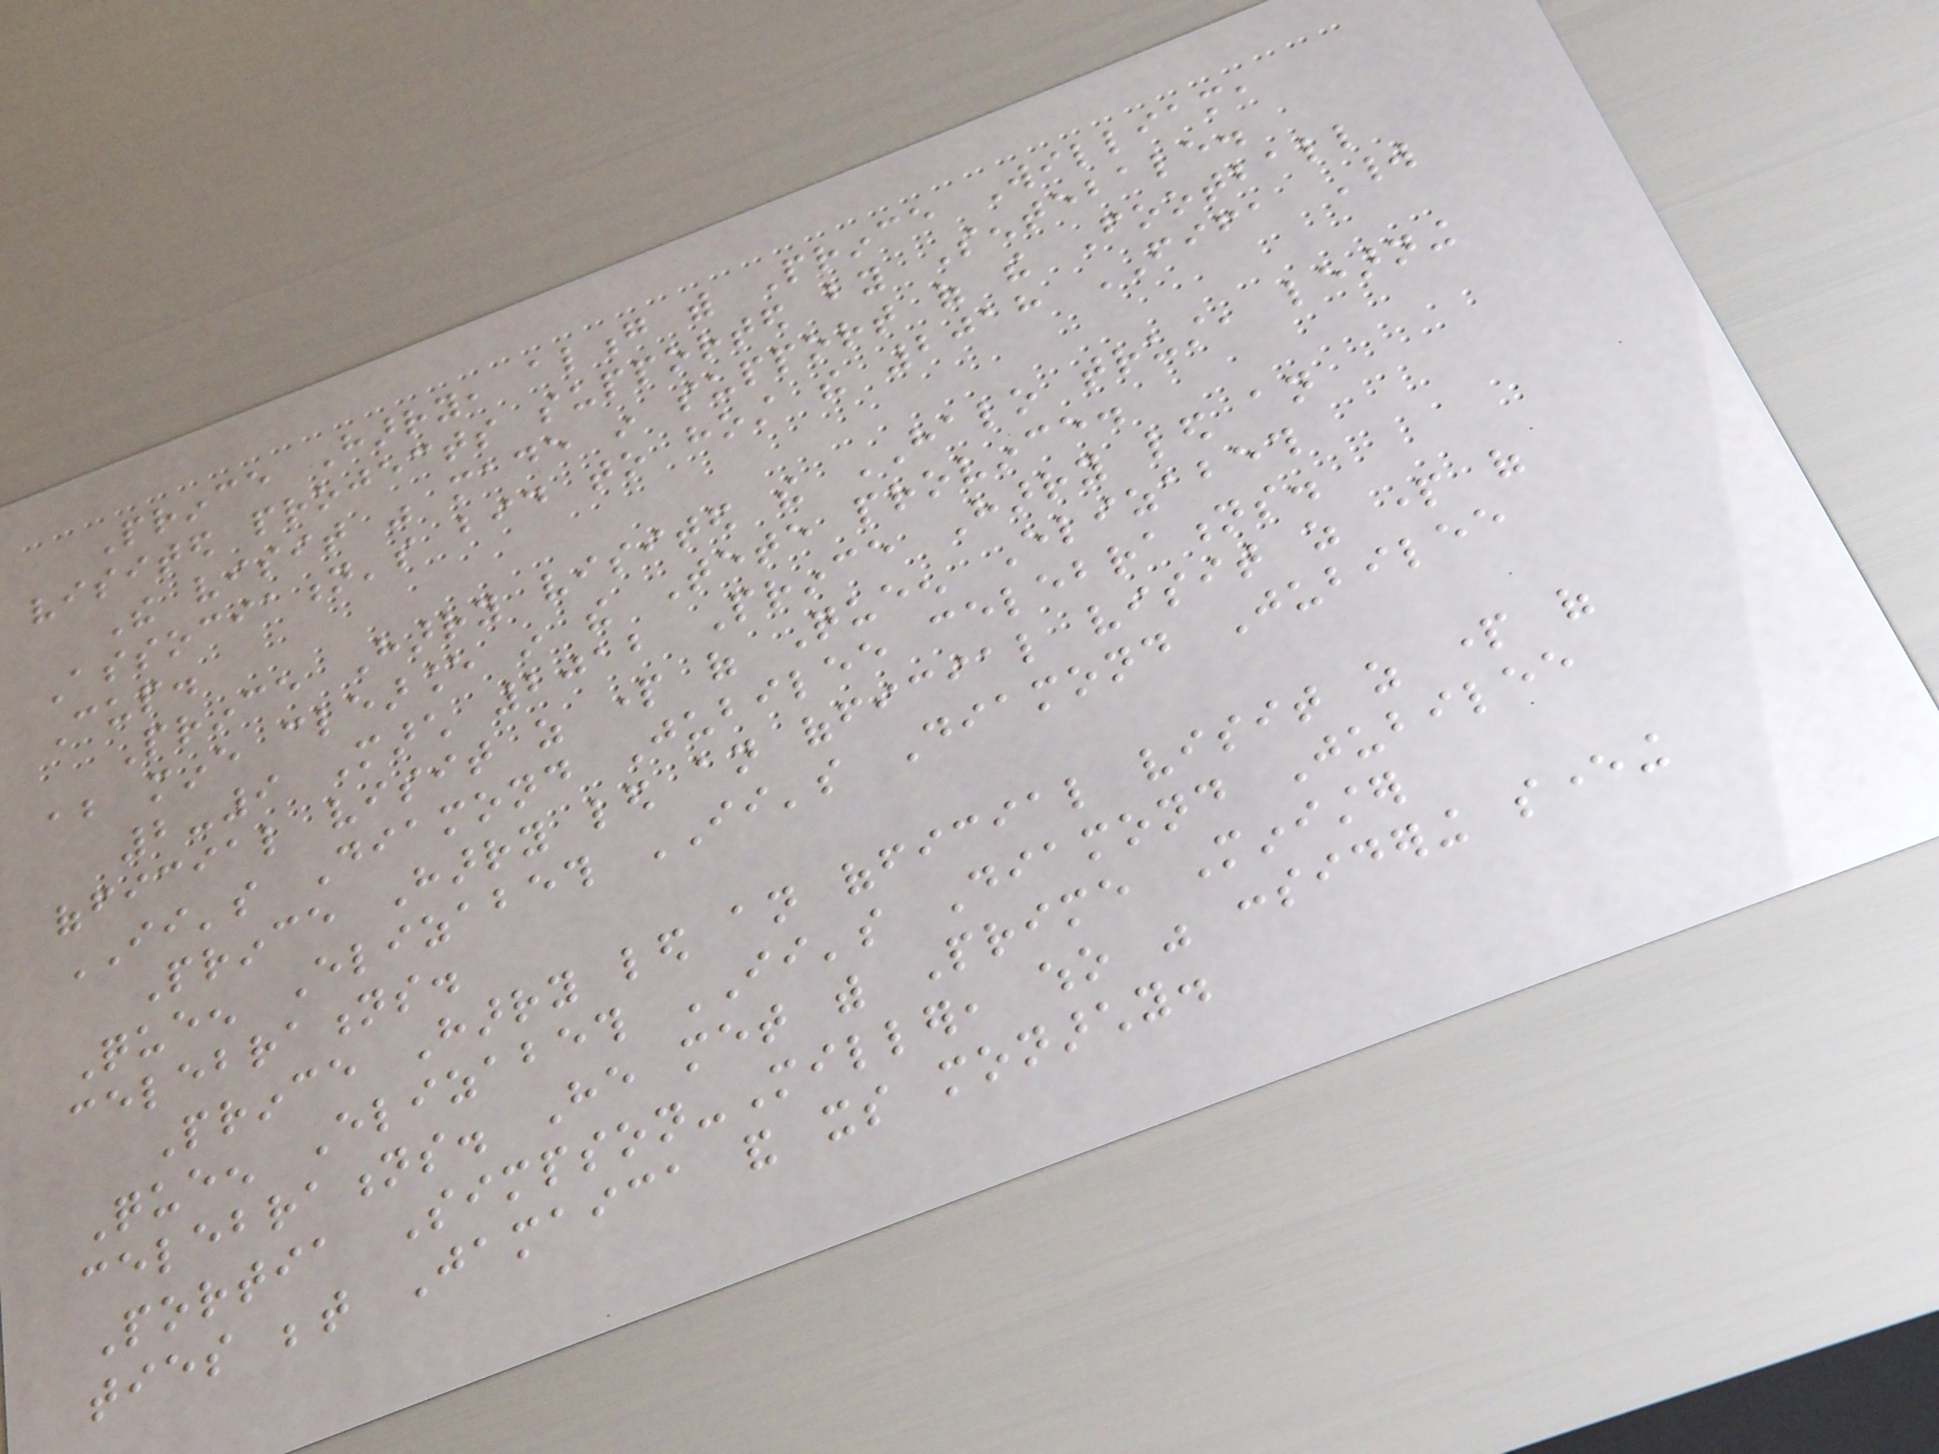Prince Harry, along with Prince William,
visited projects supported by Sentebale.
The visit was made in support of the Football
Association's bid to host the 2018 FIFA World
Cup.
Prince Harry visited the HALO trust, learning
about mine clearance in the Tete province.
2-9 March 2012 Prince Harry led an
official visit as part of Queen Elizabeth
II's Diamond Jubilee celebrations.
Prince Harry led an official visit as part of
Queen Elizabeth II's Diamond Jubilee
celebrations.
Prince Harry led an official visit as part of
Queen Elizabeth II's Diamond Jubilee
celebrations. He met with Prime Minister
Portia Simpson-Miller, who was considering severing
ties between Jamaica and its monarchy.
